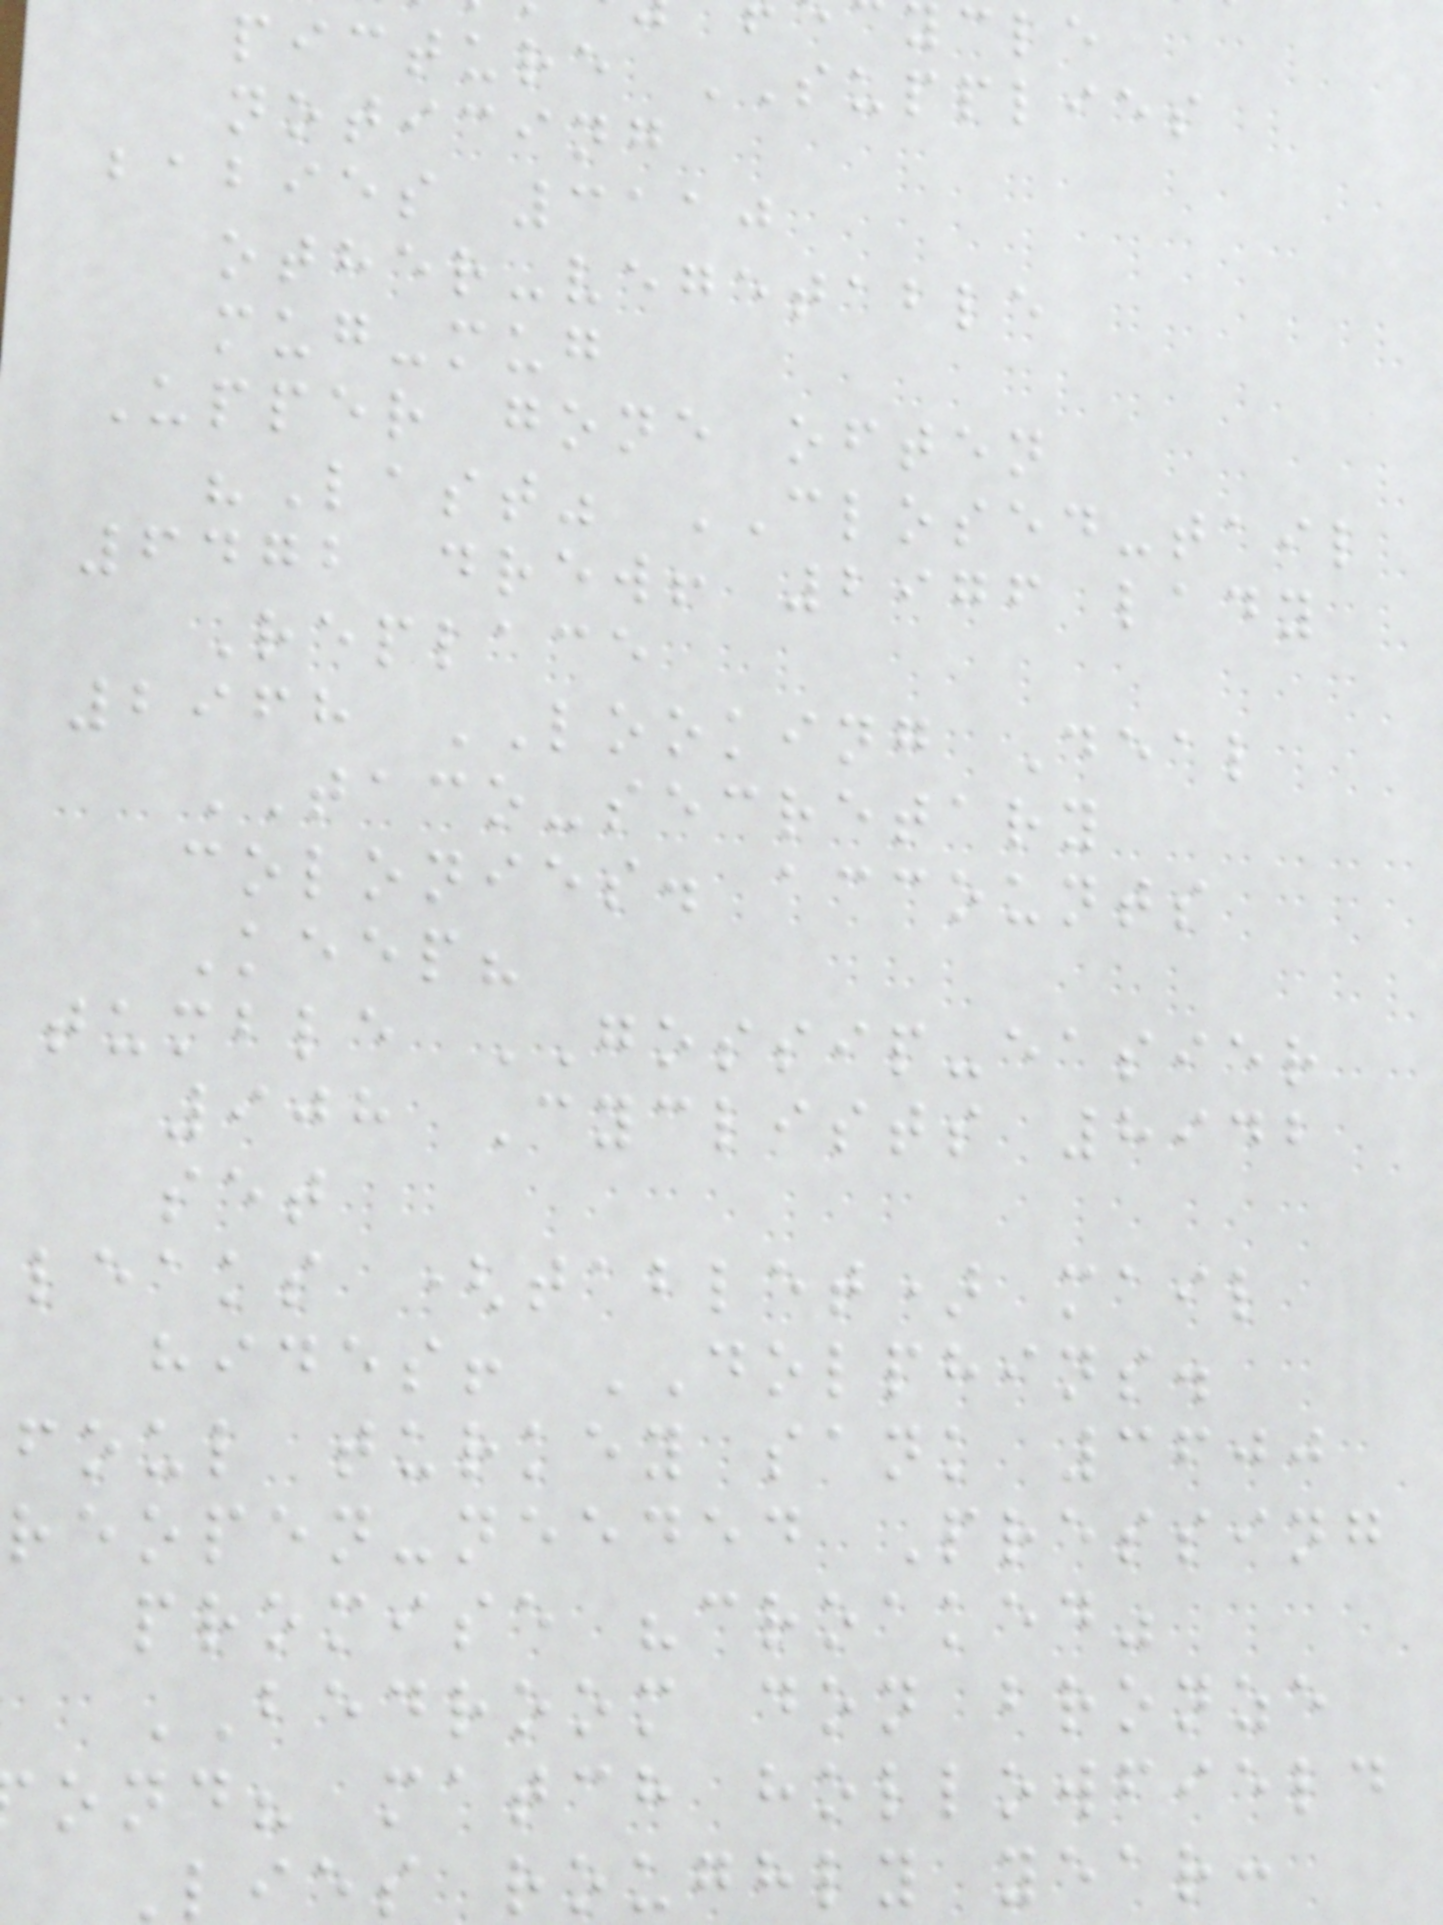picture SUPPLIES
noticing
babies 3110
other-vegetable
mug-mug
Upper gone often
"Last" CLOSED-tail
6472 drew! 2976 lady
Replace
2968 LOOKING Deal
TACO-secretary
colonies. accounts
Keep?
tumble GOSSIP-easier
908 Cyclists 8942
set
leaks (tablet) mail
hides! DOLPHINS.
foul turkey sank 3600
reopen-needed Pressing
promise "croaked"
BEDROOM don bronze
ond? match hollowfield
Lies roughly year:
